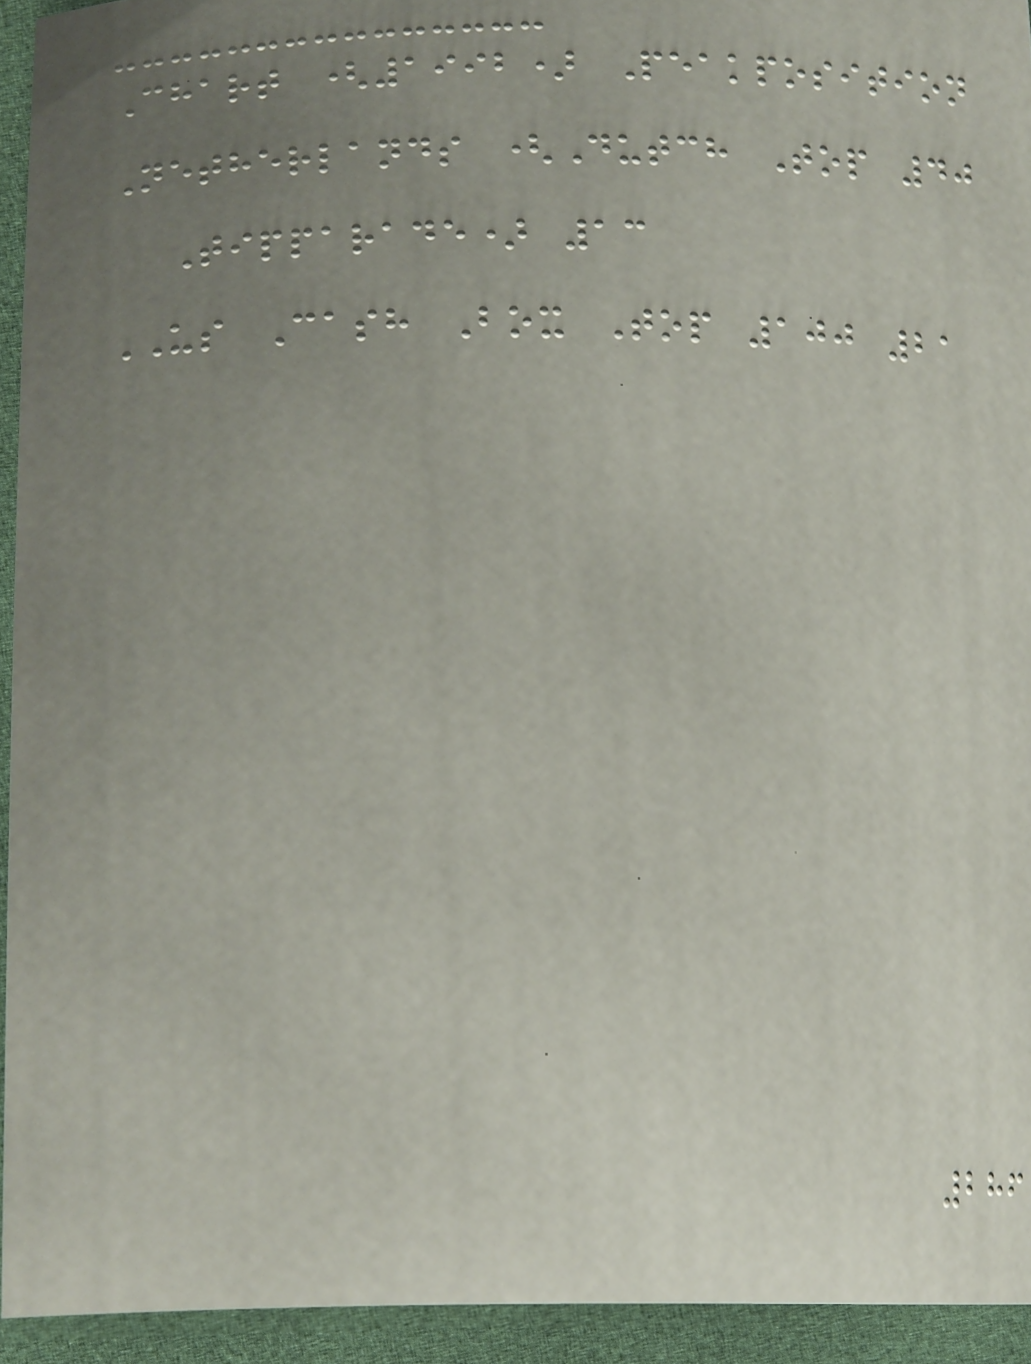Chart (1992) Peakposition
Netherlands (Dutch Top 40
Tipparade) 13
US Cash Box Top 100 21
286
